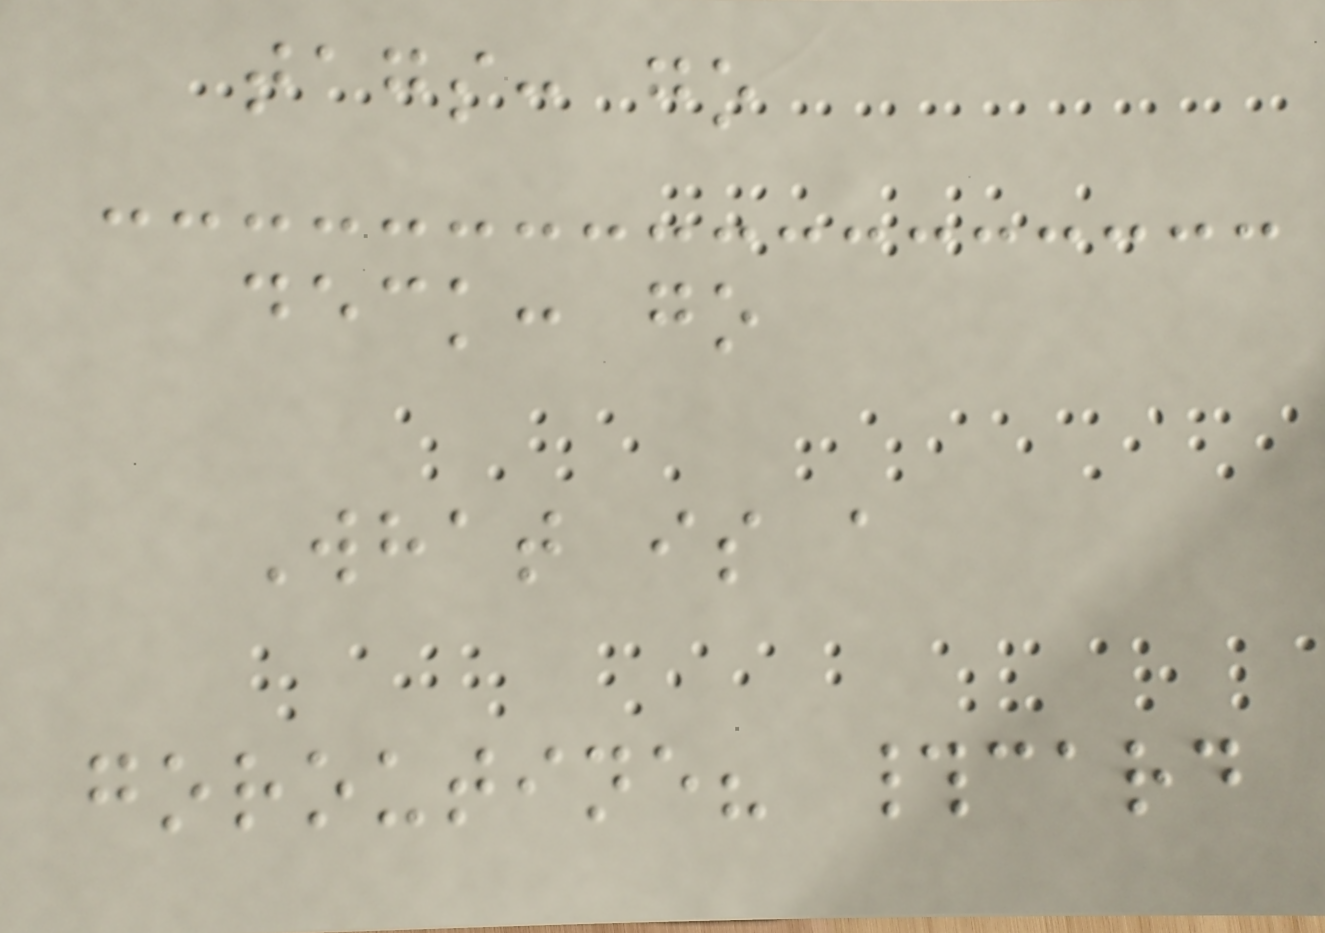tags: go
deck: go
What is a
goroutine? #card
